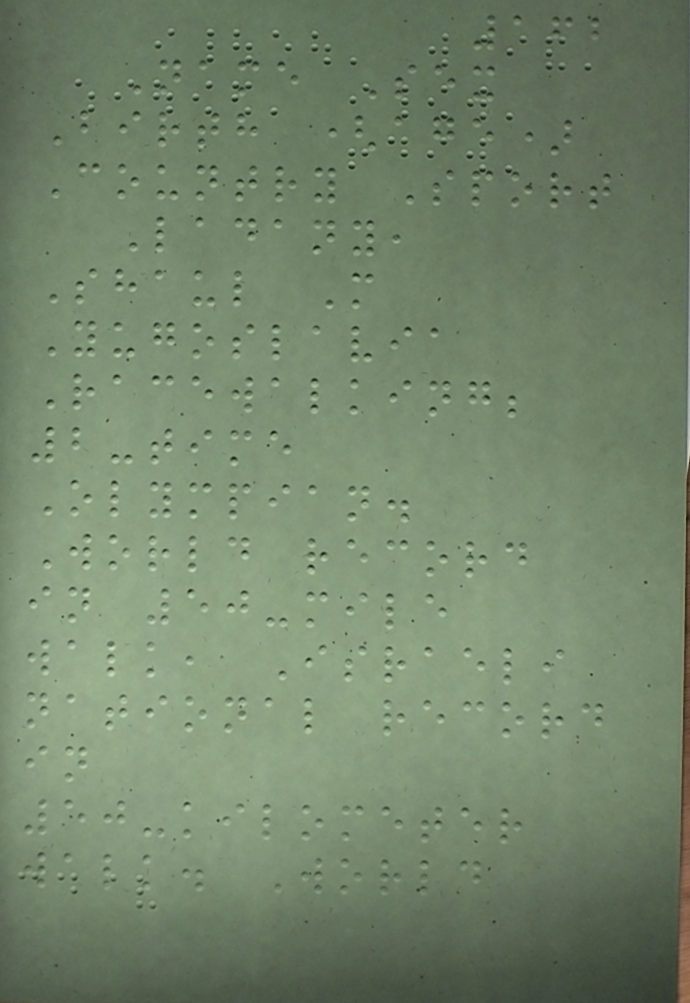162
Name Sex
Birth (age)
Country Sport
Ladany,
Shaul M
Yugoslavia
Racewalking;
2-time
Olympian.
World record
in 50-mile
walk, Israeli
national record
in
50-kilometer
walk. World
